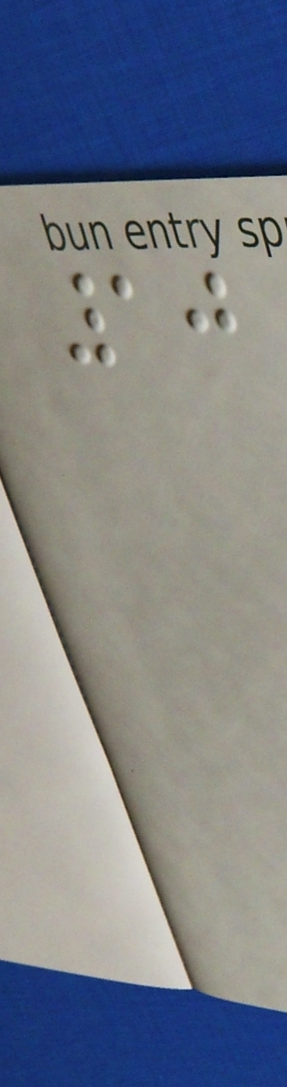10
